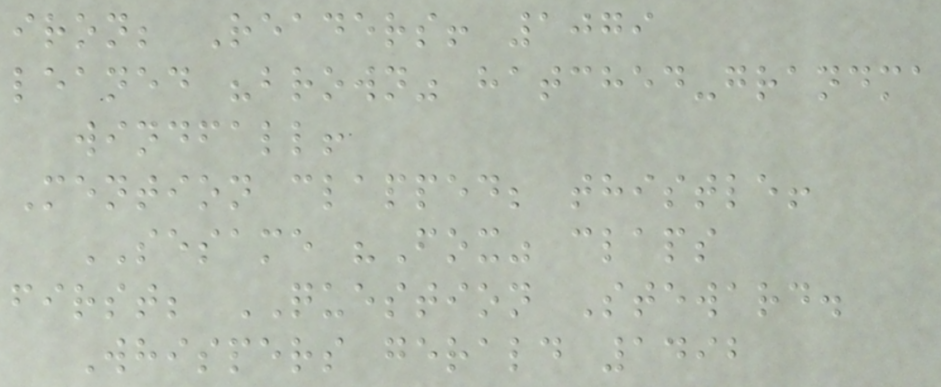iron; Readers! 1079
leaned "brown" hatched-grandma
windfall!
Mention clapped; thistle!
SESAME "Fox" claps
first; QUESTION Steward.
Whispers gerald 1492
